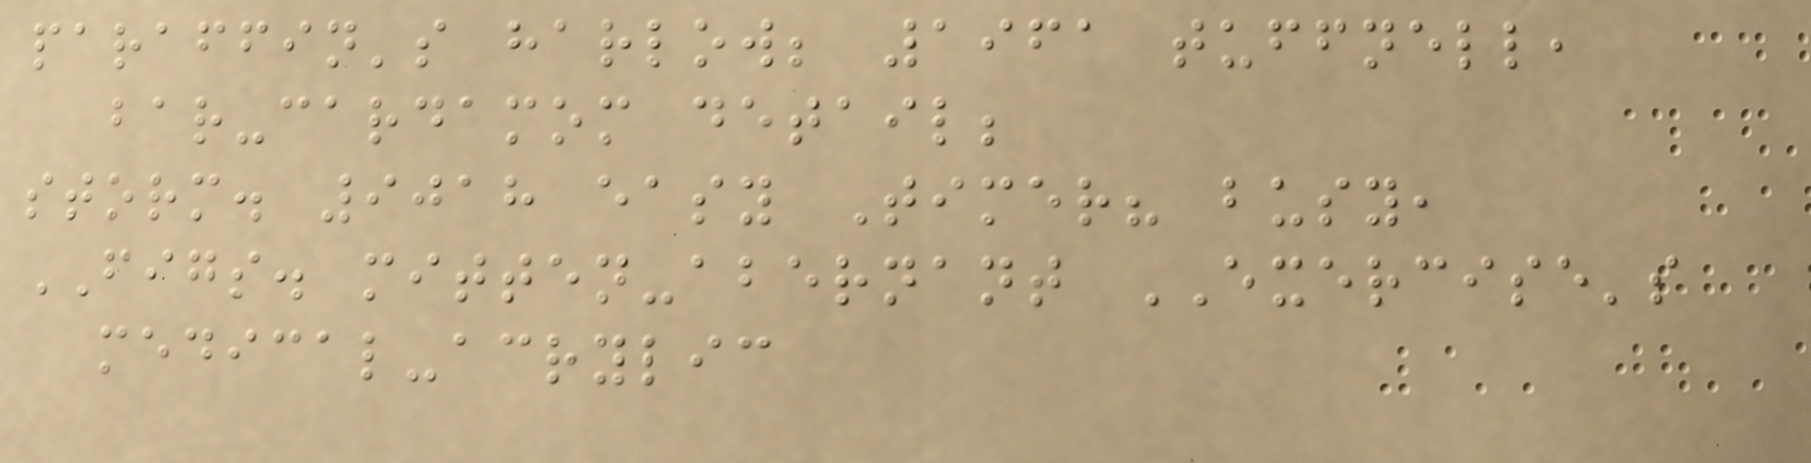paraffin's harlow; 1961 tuffnell,
bar-cardamom detail;
storm. 9018 easy Timer? busy,
FIGS. mitten-abernant EXERCISE's
medical-acrylic
